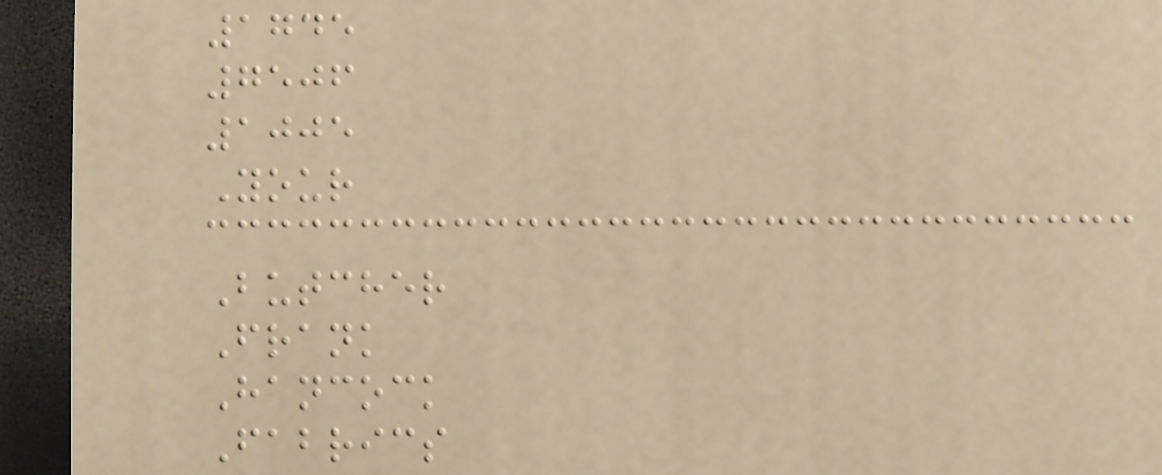1745
7506
1005
Your
Butcher
Frank
Hancock
Fabrics
